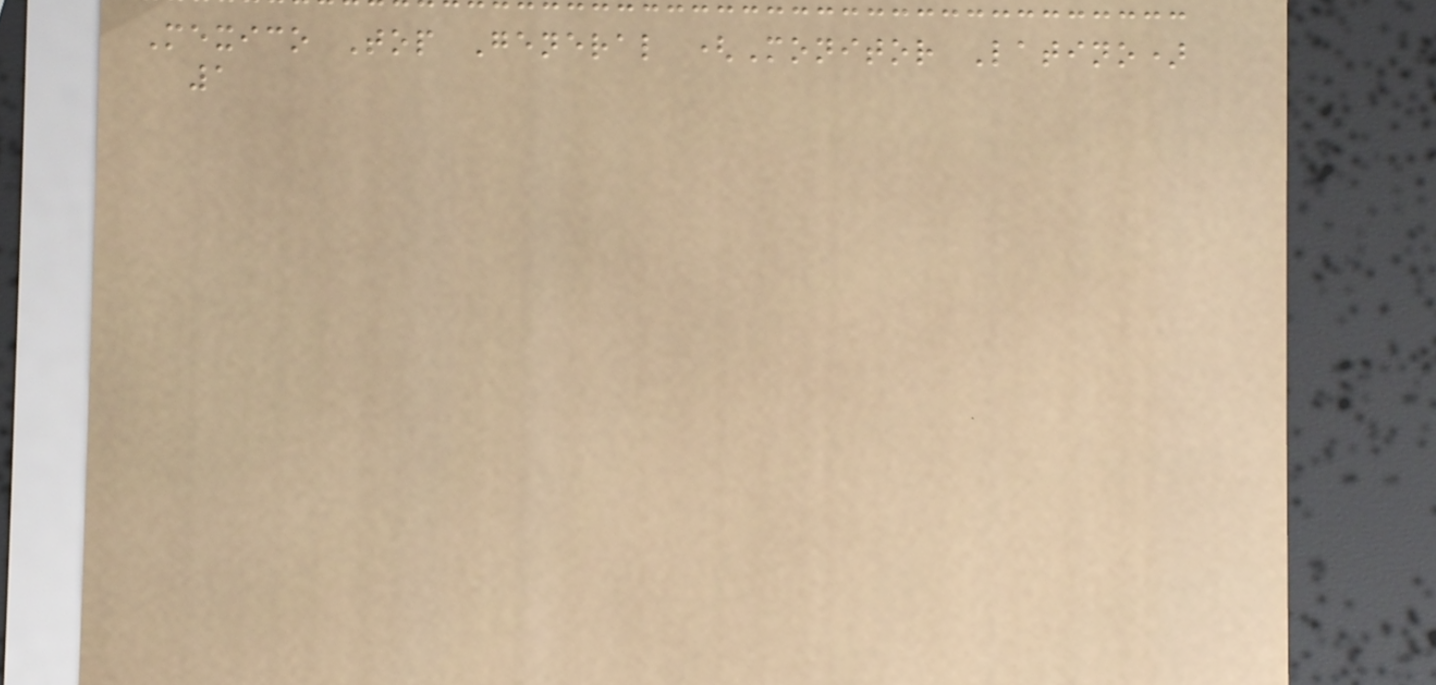Mexico Top General (Monitor Latino)
1
